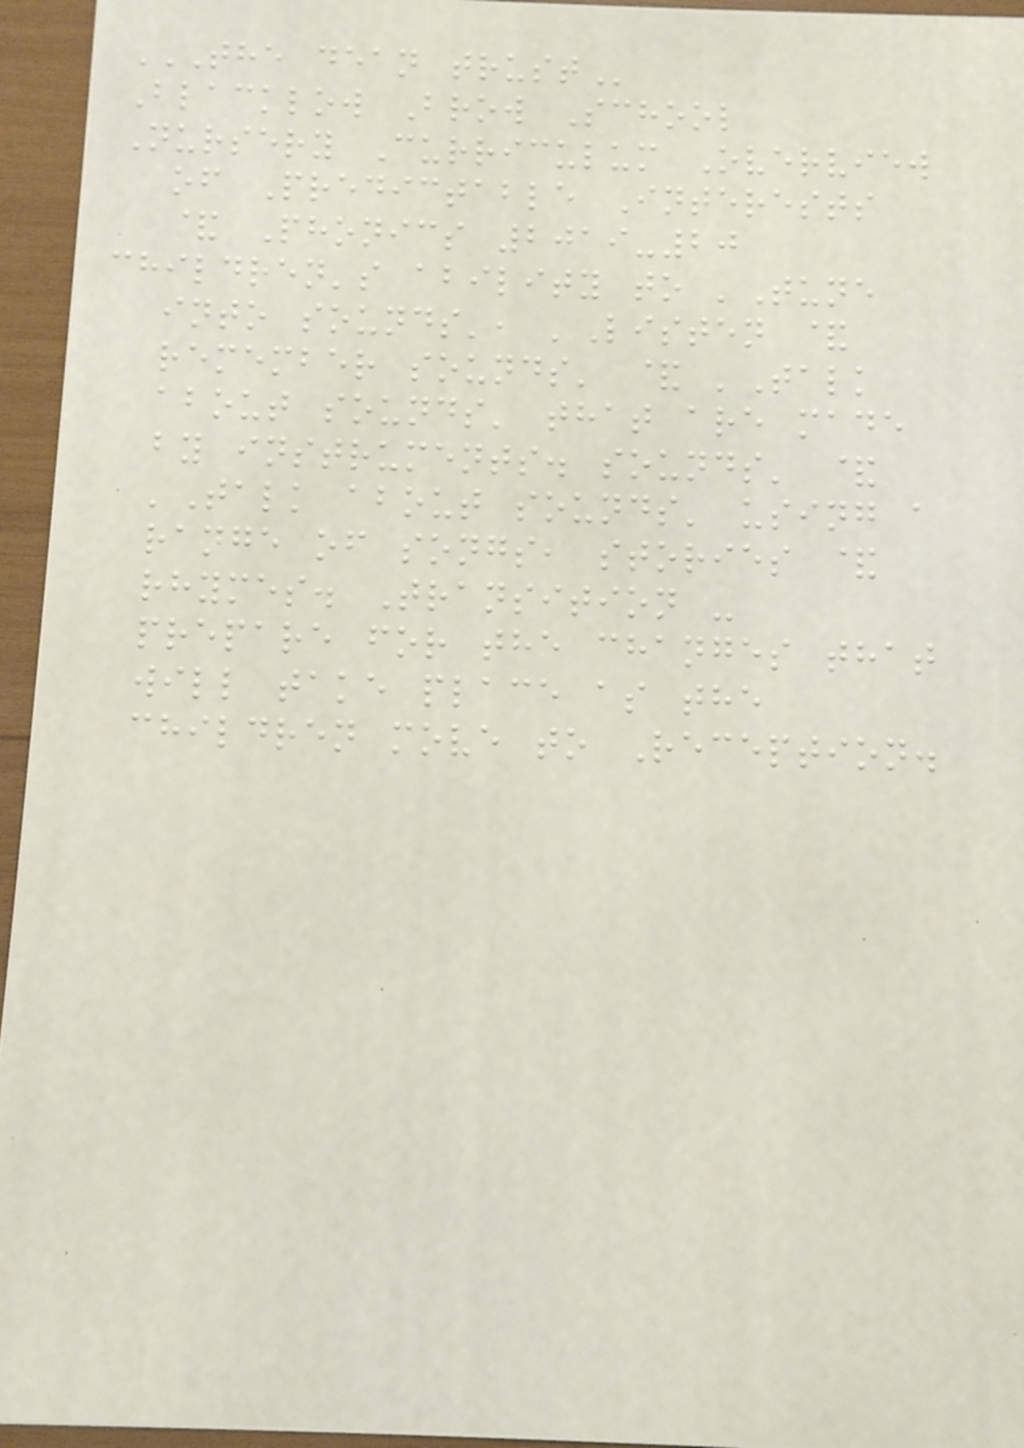THE DEAN TRUST
Blacklow Brow School
Nursery Curriculum Overview
of Predictable Interests
& Phonics 2019-20
children's ability to 'Tune
into sounds', 'Listen &
remember sounds' & 'Talk
about sounds' that are made
by instruments. sounds' &
'Talk about sounds' using a
range of songs, stories &
rhymes. Transition -
prepare for the changes that
will take place as the
children move to Reception.
